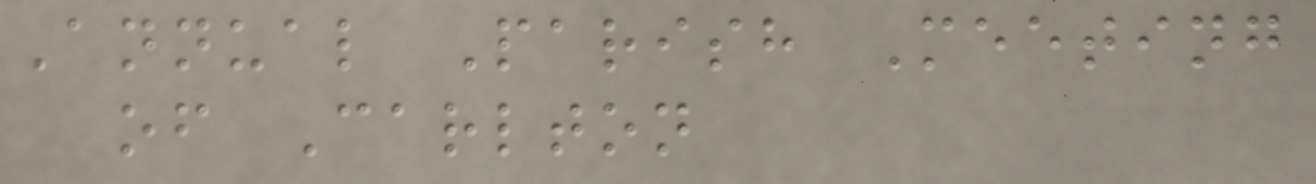Annual Parish Meeting
of Carlton
